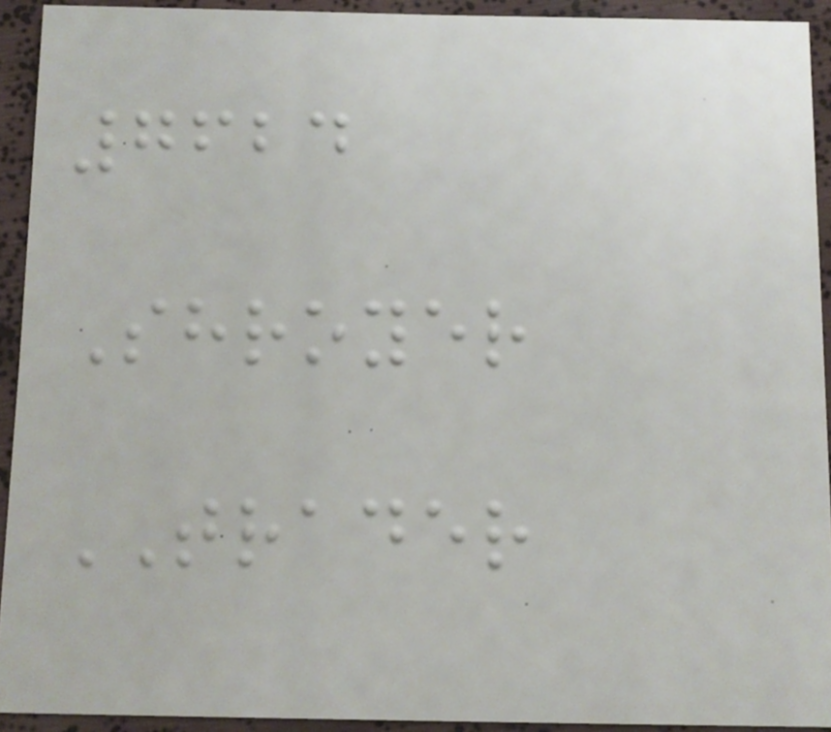7624
Shroyer
TRADER
